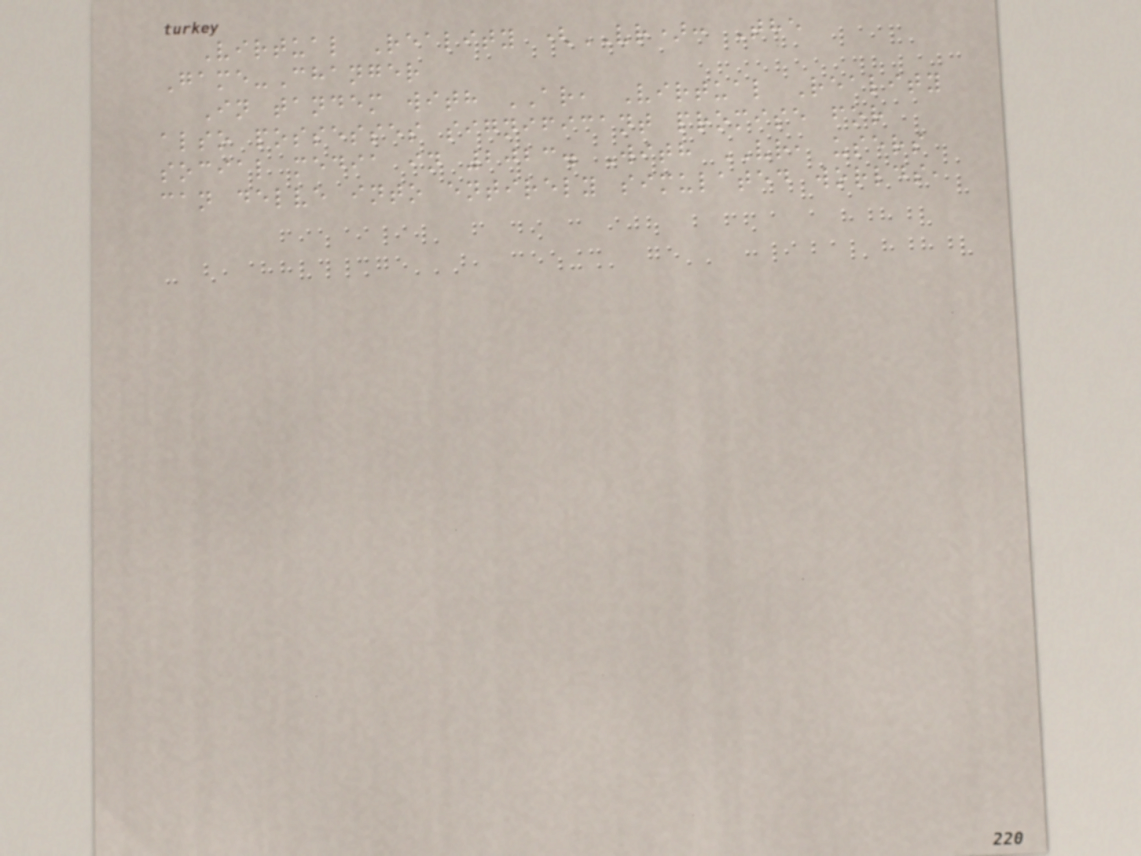Virtual Reality (VR): The
Game-Changer
In tandem with AR, Virtual Reality
also possesses significant promise for
social media in 2023. With VR, users
can delve into entirely simulated worlds,
